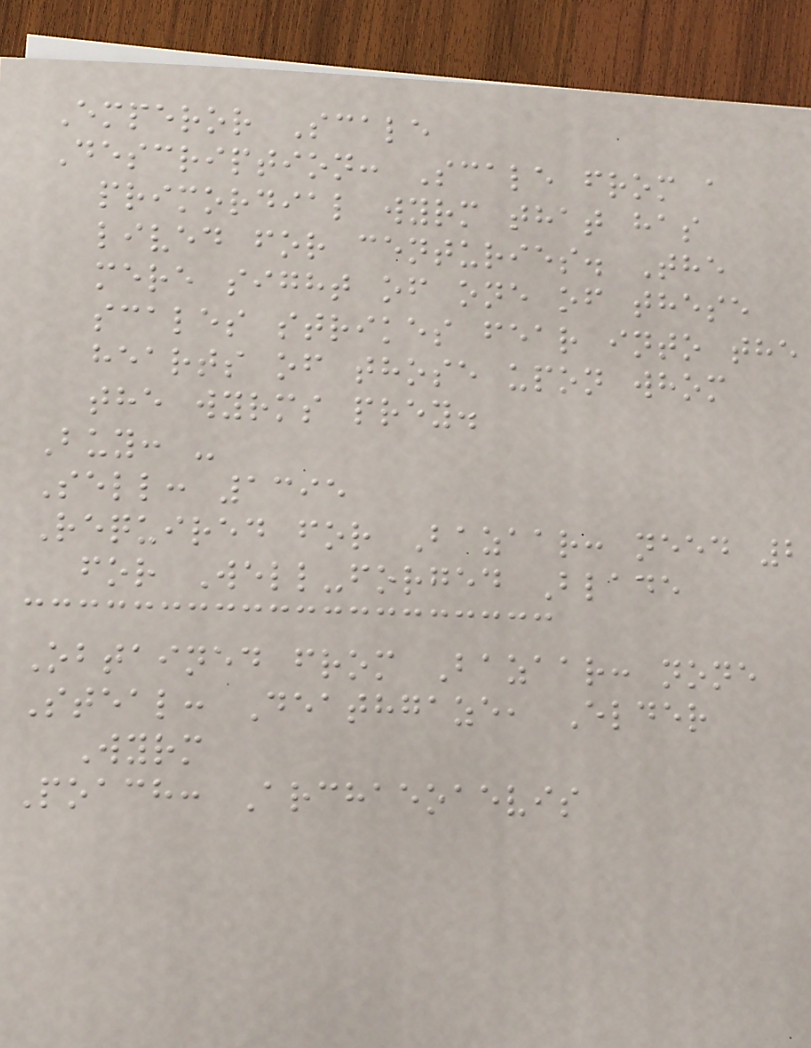Emperor Scale
Description: Scale from a
primordial wyrm that has
lived for centuries. The
mere sight of one of these
scales strikes fear into the
hearts of those upon whom
the wyrms prey.
Buy: -
Sell: 1395
Required for Bazaar: need 2
for Well-forged Blade
Obtained from Bazaar: none
Steal: Deathgaze, Elder
Wyrm
Poach: Archaeoaevis
